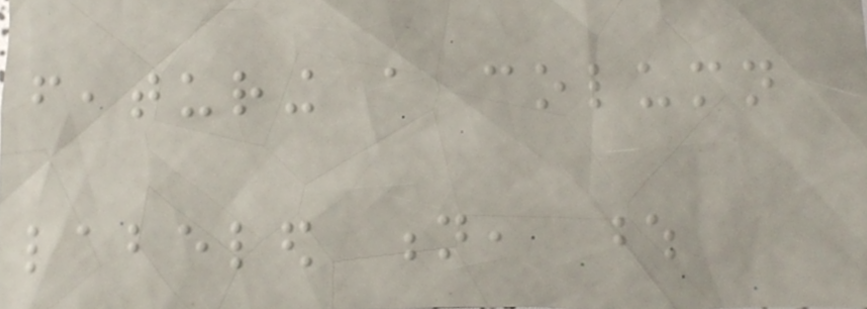featuring a column
labeled n, whose
